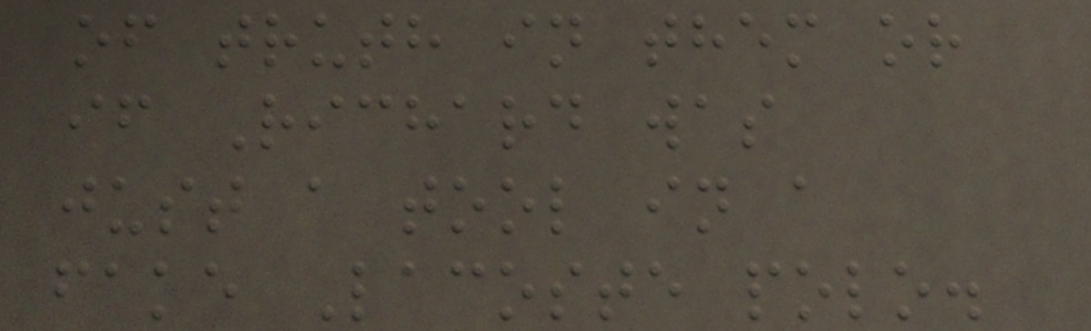of truth in them or
if Richard was
just a tool in a
fake Lacoste polo.
